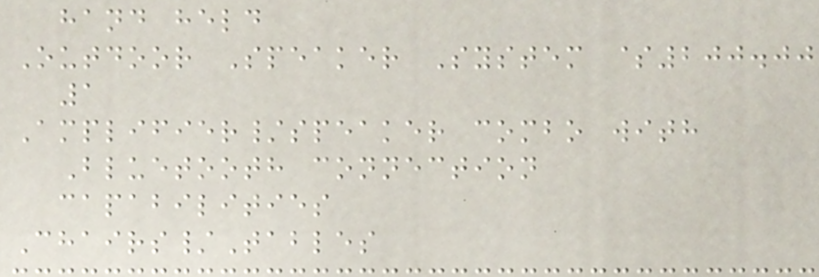hand held
Outdoor Speaker System $200.00
1
Amplifier/speaker combo with
Bluetooth connection
capabilities
Chairs/Tables
